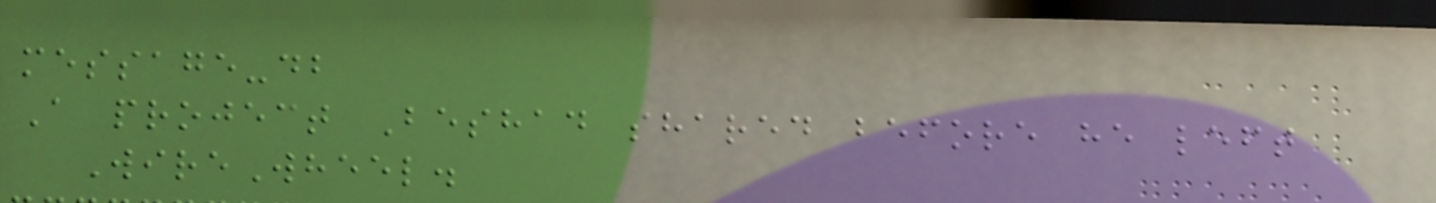message-db
A project Beshad shared before he left
WireWheel.
